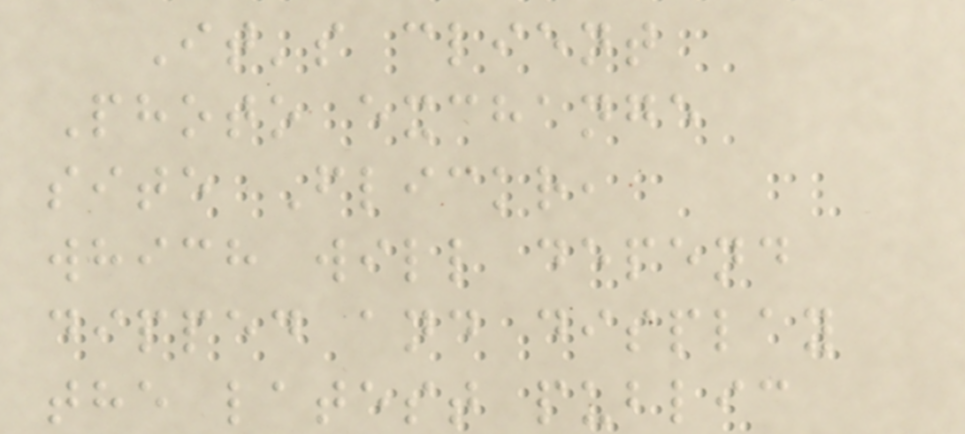It's client
Photo exchange
site Flickr,
which will depend
dipped and display
the latest public
